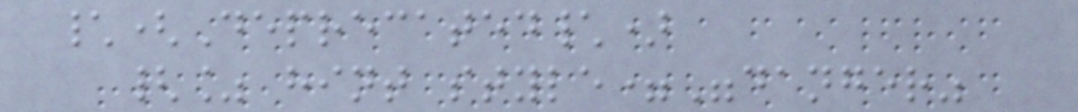\(Deprecated\)
{% hint style="danger"
